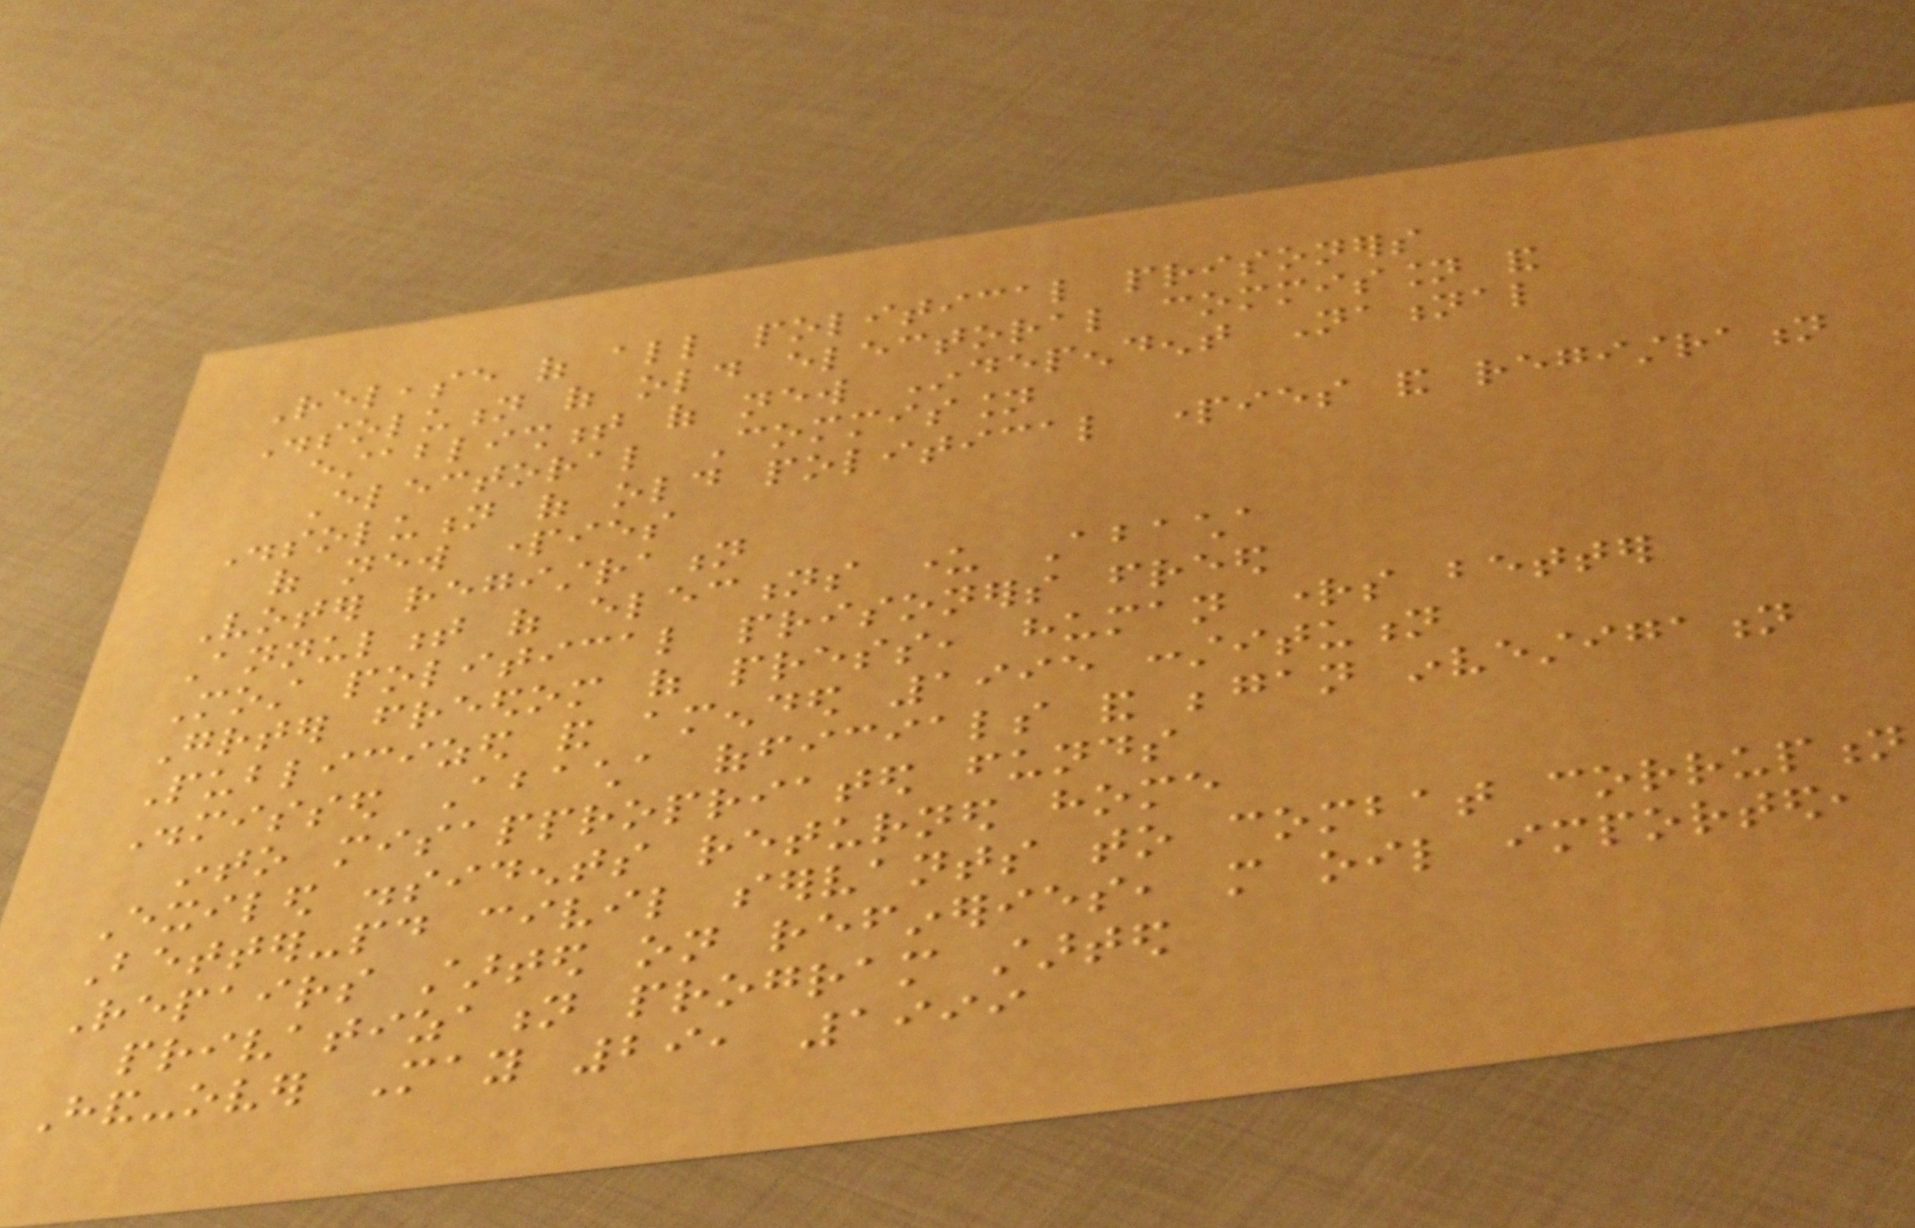Release of all political prisoners
Dissolution of old electoral commission and
establishment of new Independent National
Electoral Commission
Dissolution of old political parties and registration
of new parties
Voter registration
Annulment of elections under Abacha
Most political prisoners freed
Greater freedom of press, human rights better
Publicized and amended 1995 constitution
Dismissed Abacha officials and began investigation
into misappropriated funds
Exiled dissidents returned home
Better-paid civil servants to combat corruption
Repairs started on refineries, more oil imported,
privatization program started
Hand-over May 29, 1999
